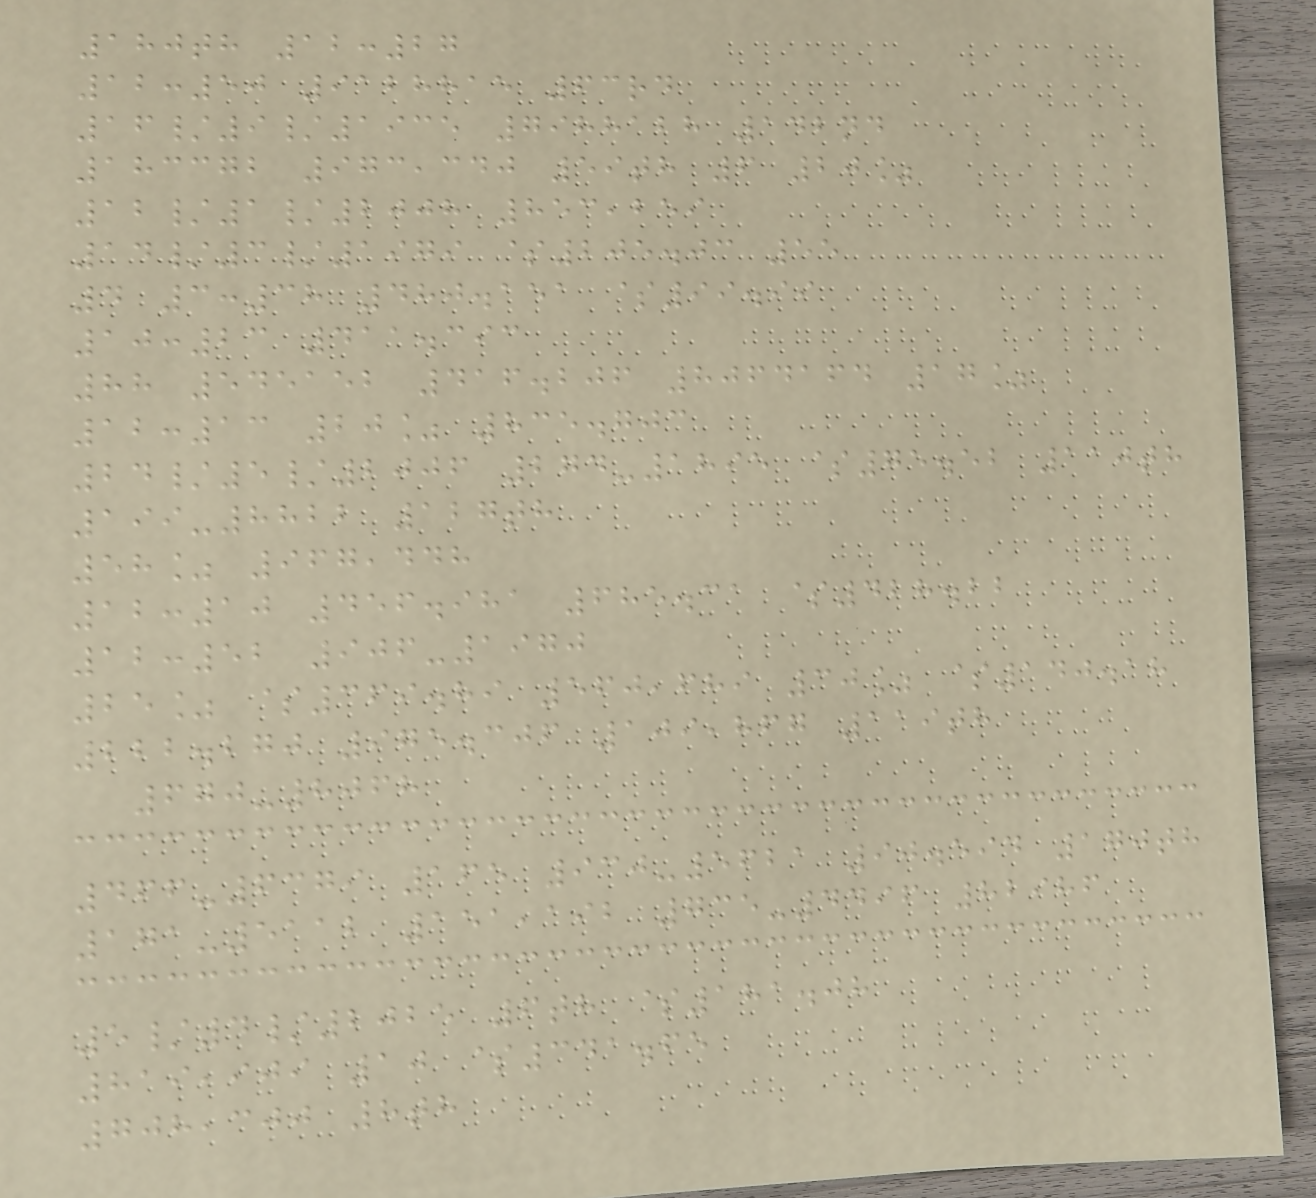180th 12:27
12:50 9128815 63rd
16/9/1935 7988128 142nd
183372 973,340 59th 6 20%
12/1/2008 853,259
14/3/1979 $205.03 55
4 3:38 480.151 $99.99
10:23 411.393
88 545152 416.206 8064164 17%
12:13 20% 835.703
24/5/2006 274-1895 $75.52 110th
199-8822 127th
58% 967,448
12:10 456.981 685.31 $428.22
12:52 906-1970
25% $369.89 560,689 30% $140.18
222.270 975.306 109,867 119th
670-8068
466-6379 165 930-5621 90.594 170th
171-5112 151,192 735-4496 82986
5/4/2025 6th $181.08
819,909 10 $341.65
708,300 8th
